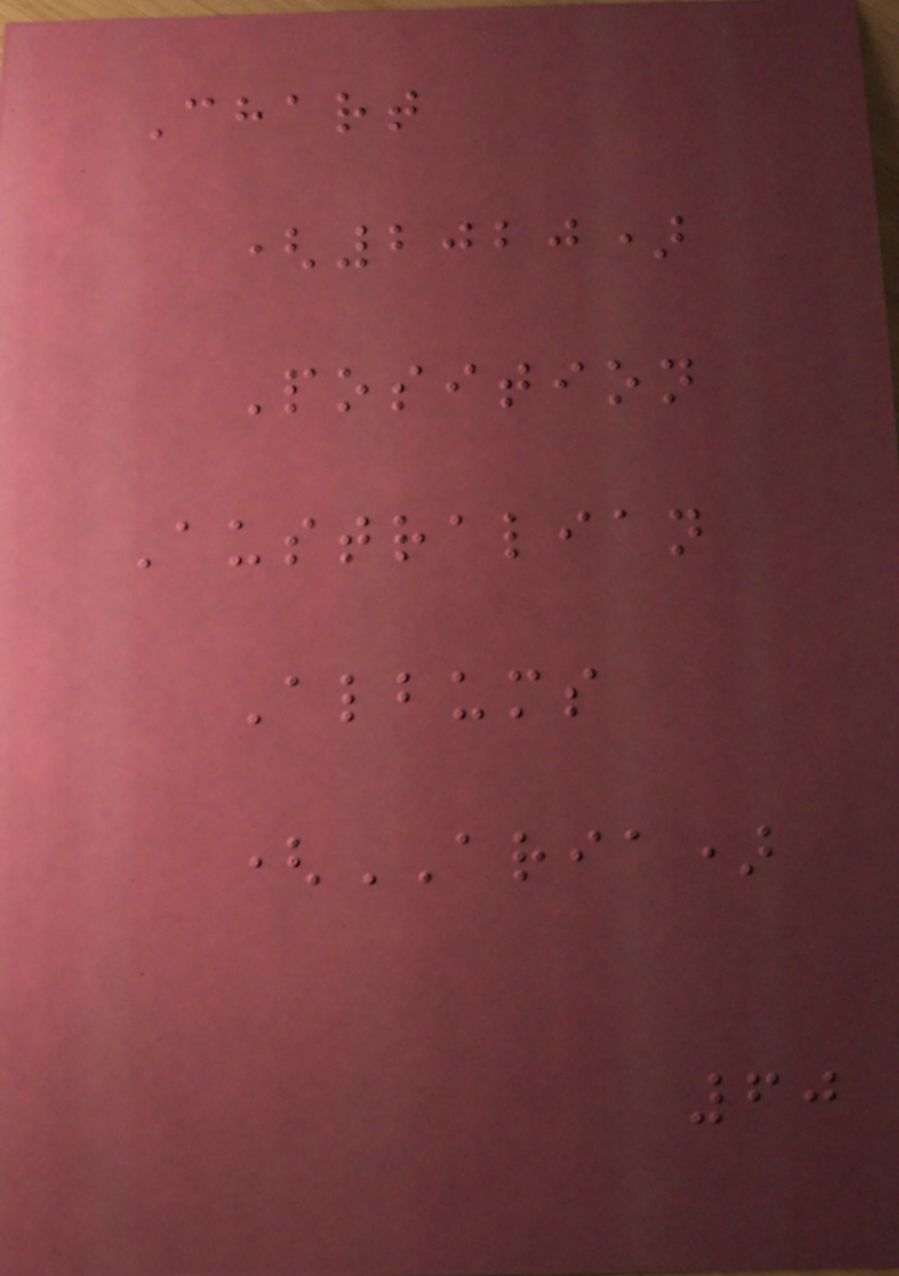Chart
(2020)
Position
Australian
Albums
(ARIA)
60
